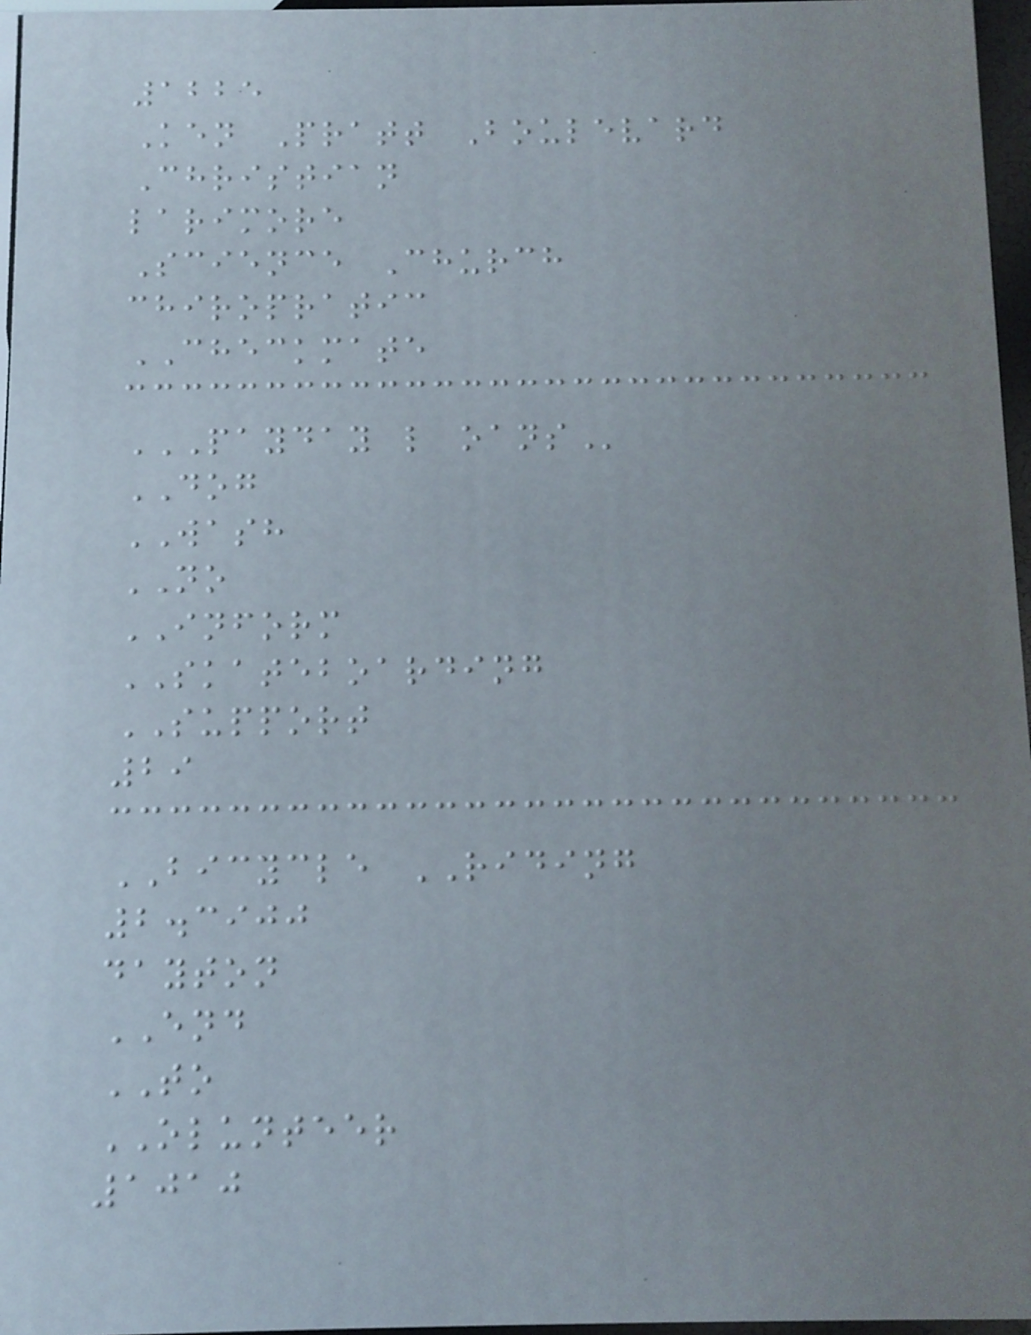1225
Ken Pratt Boulevard
Christian
larimore
Science Church
chiropratic
CHECKMATE
PAYDAY L OANS
DOG
WASH
NO
INFORM
SKATEBOARDING
SUPPORT
29
BICYCLE RIDING
2.3900
dayton
END
TO
OLUNTEER
1010
